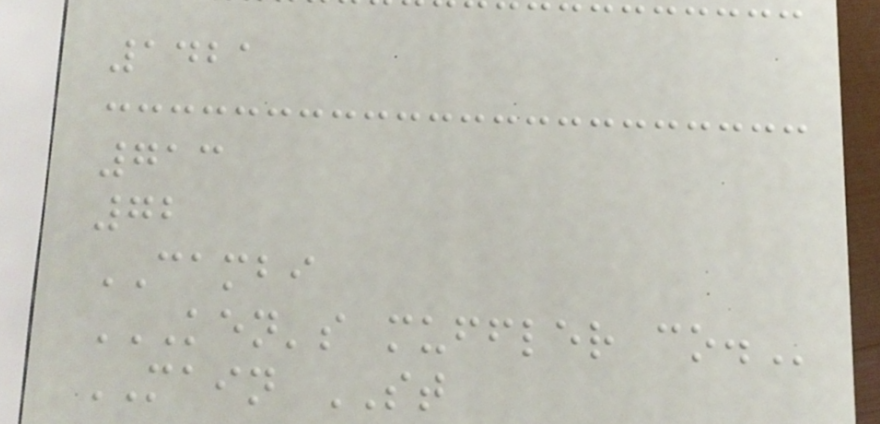1421
713
72
CAMBI
KEN'S MUFFLER CO.
MAIN ST
